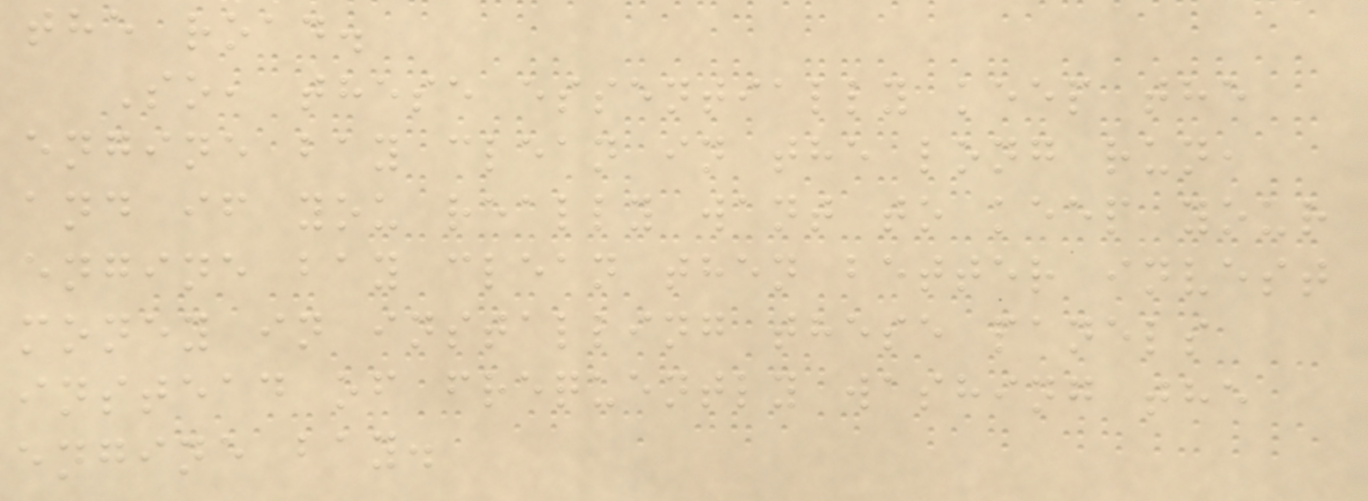the road.
So, these essentially keep the
engine bay clean in the long run,
and if you really want to keep your
engine bay clean then better invest
money in installing these panels
instead of frequently washing the
engine bay.
